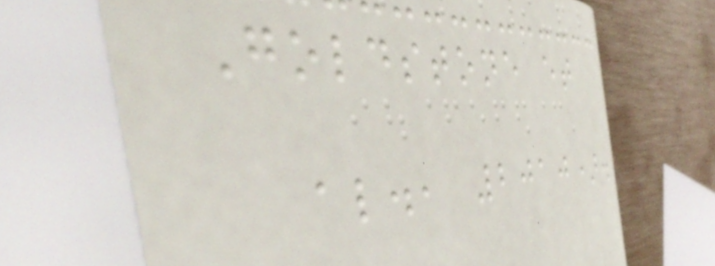Goldstone et
al., 2010).
